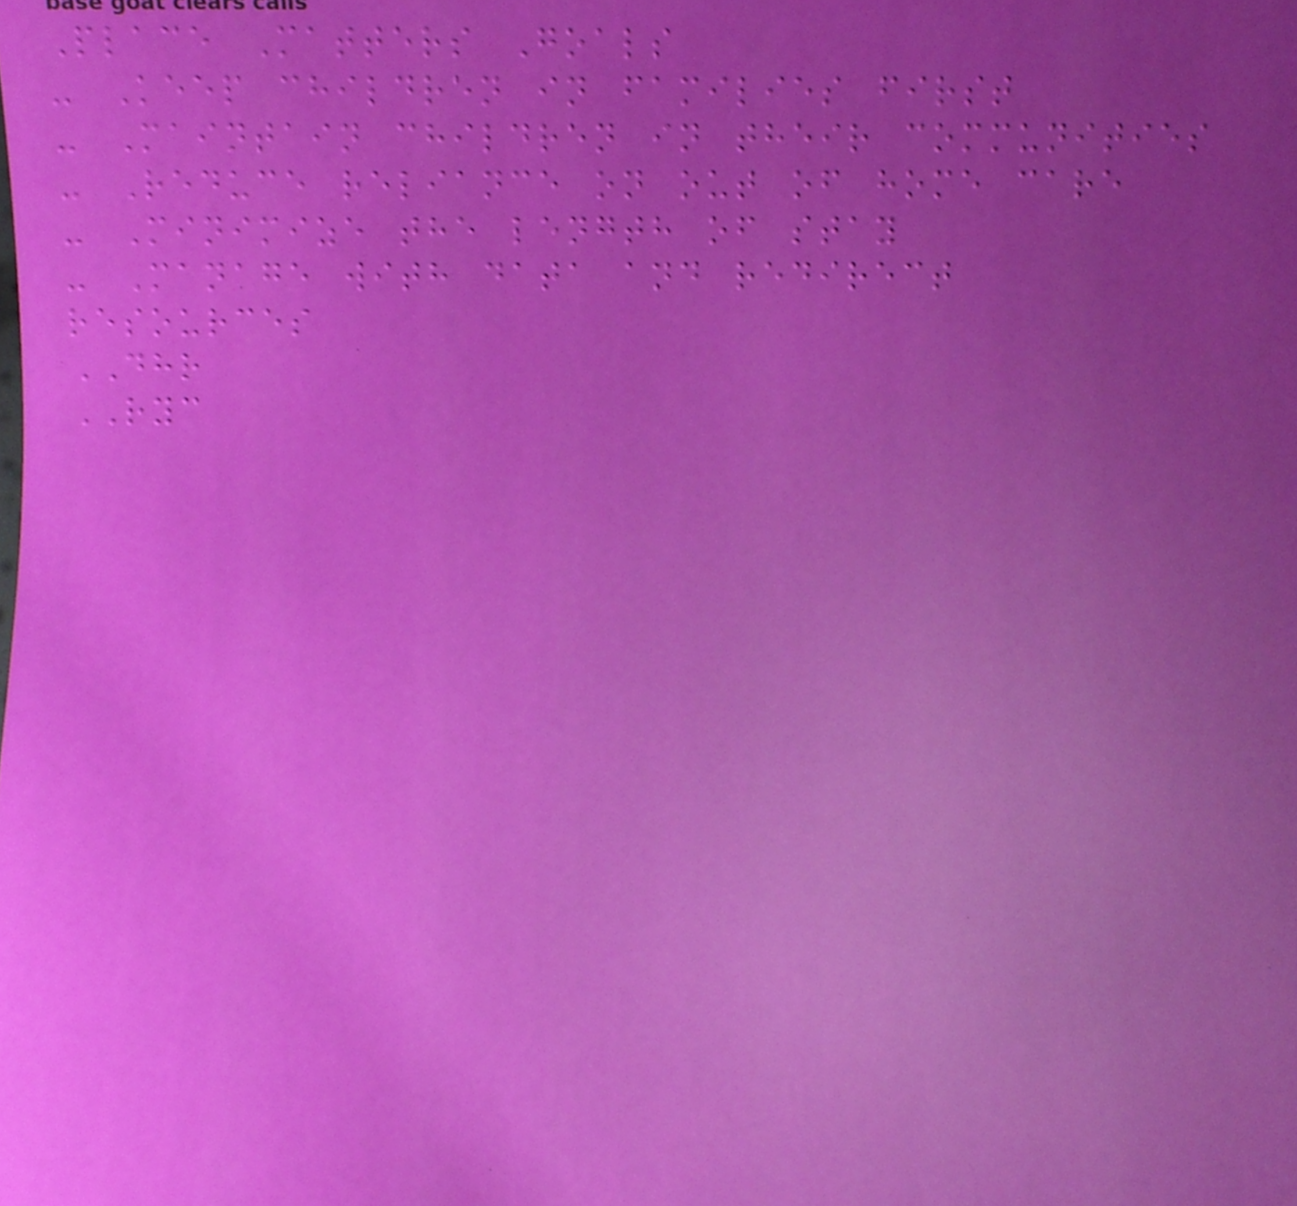Place Matters Goals
- Keep children in families first
- Maintain children in their communities
- Reduce reliance on out of home care
- Minimize the length of stay
- Manage with data and redirect
resources
DHR
RYC
